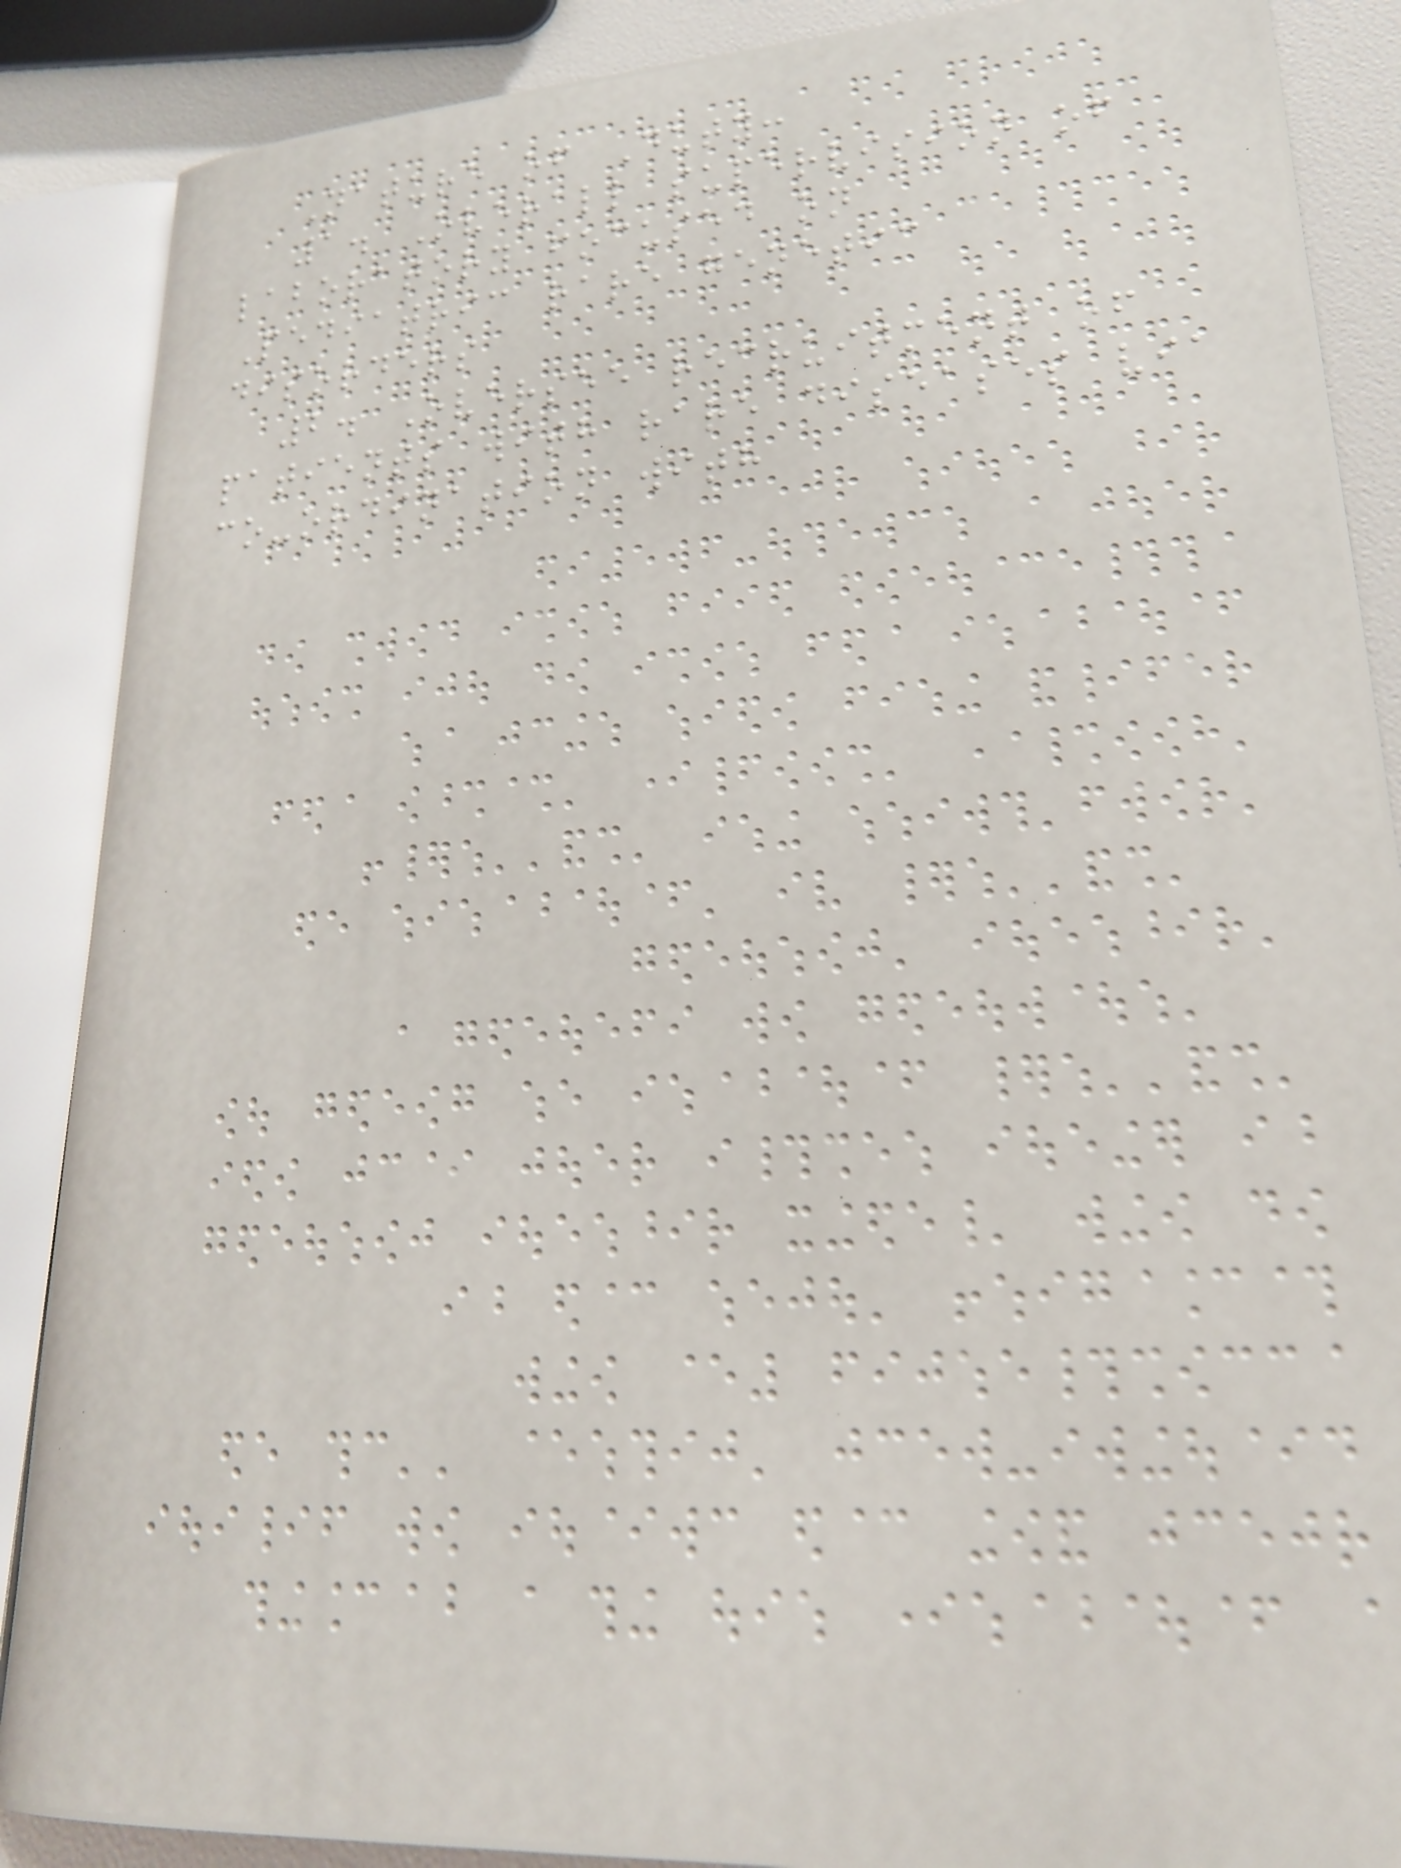Nature of Duty:
1. Overall supervision of
laboratory focused on
Pediatric rare genetic
disorders
2. Oversee recruitment of
patients with rare diseases via
co-ordination with
